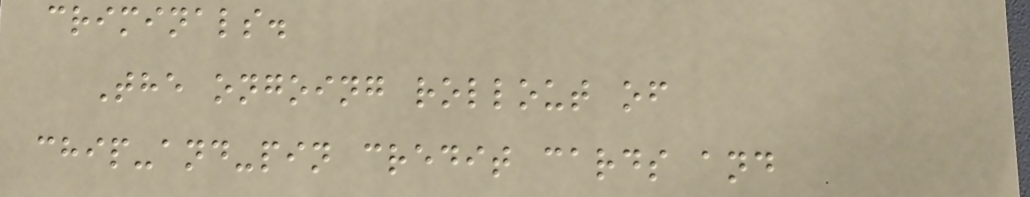criminals.
The ongoing rollout of
chip-and-pin credit cards and
